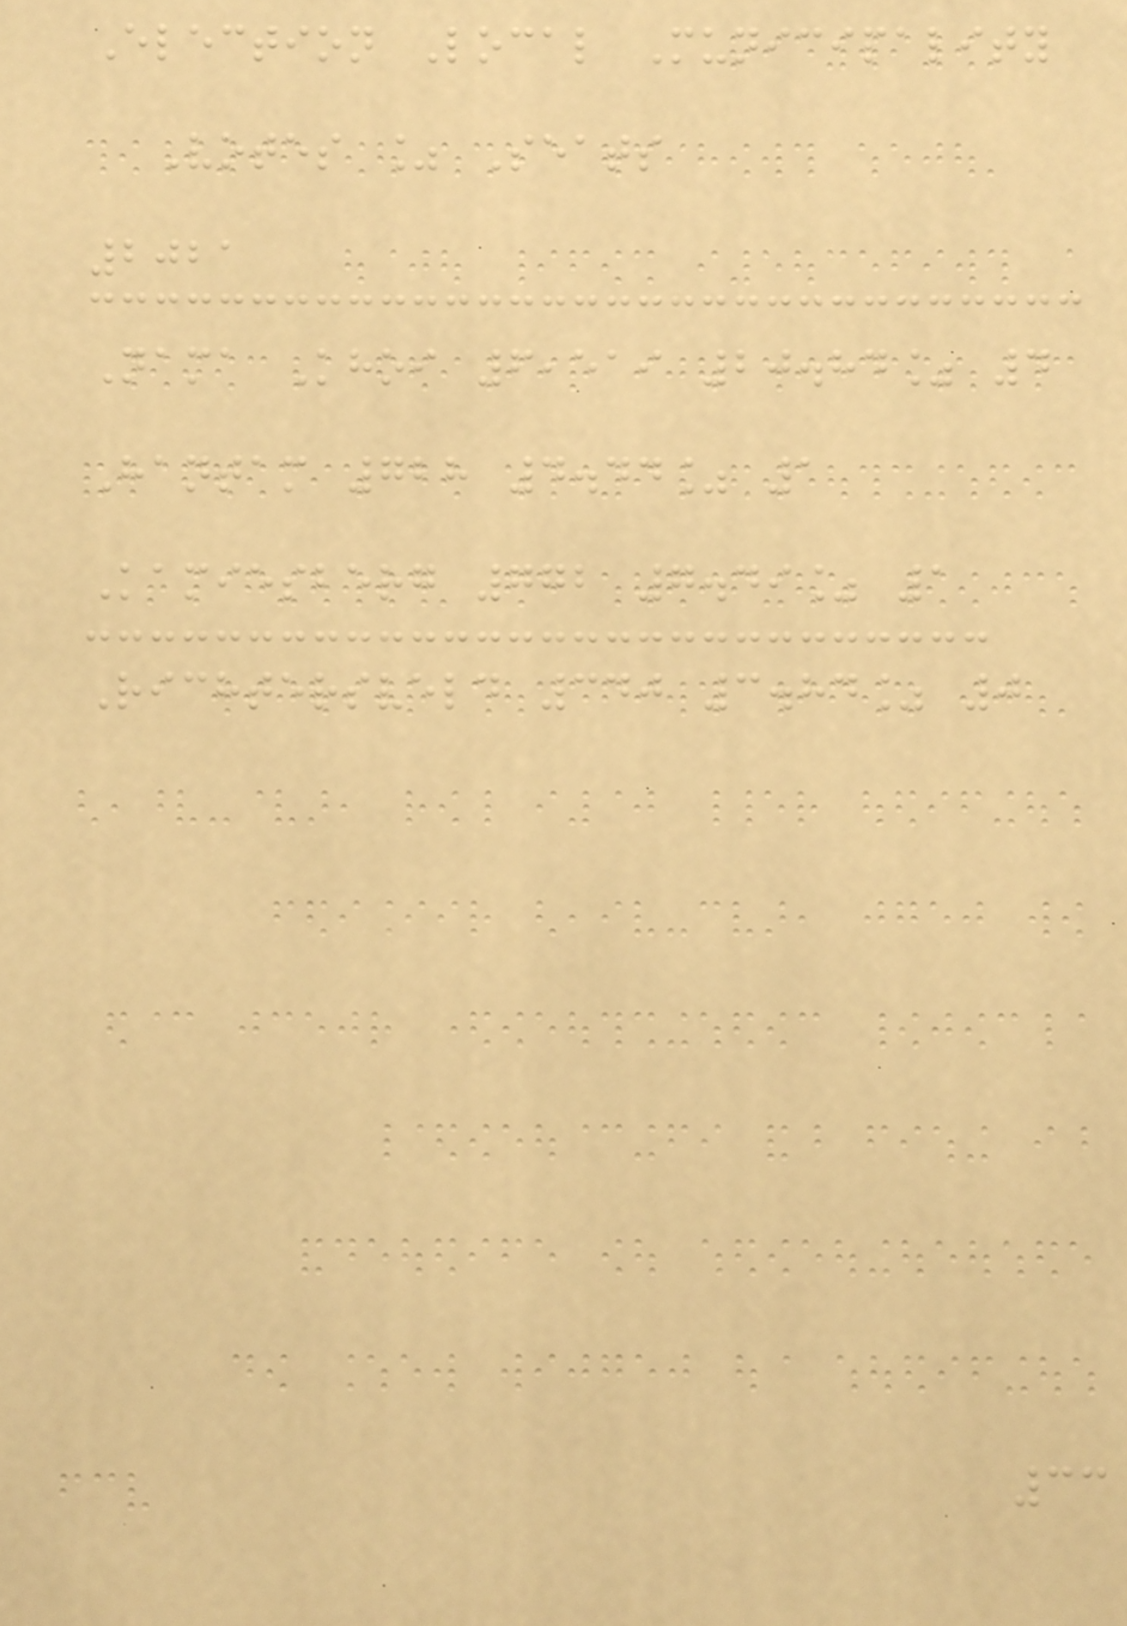Election Local Municipality
Votes % Seats
2021
Nama Khoi 6,519 20.84% 4
Hantam 728 4.44% 1
Kamiesberg 772 7.49% 1
Richtersveld 340 3.84% 0
33
